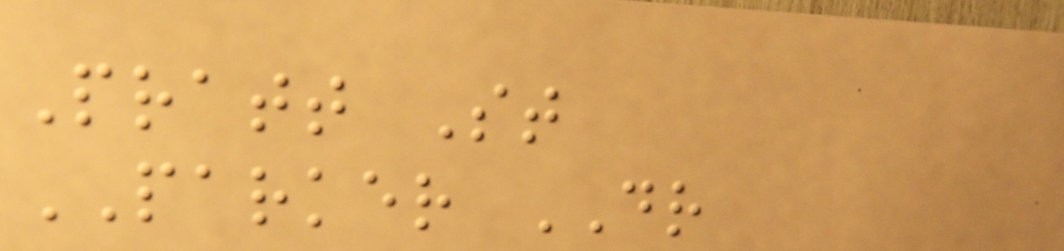Pratt St
PARKER DR
